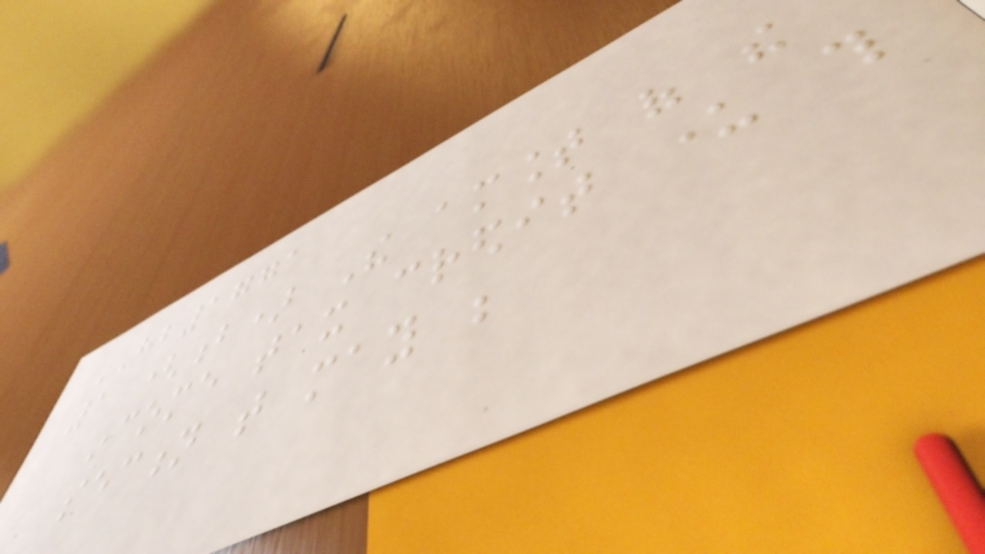HB1771
1 (b) The amount of the
income tax credit under this
section that may be
